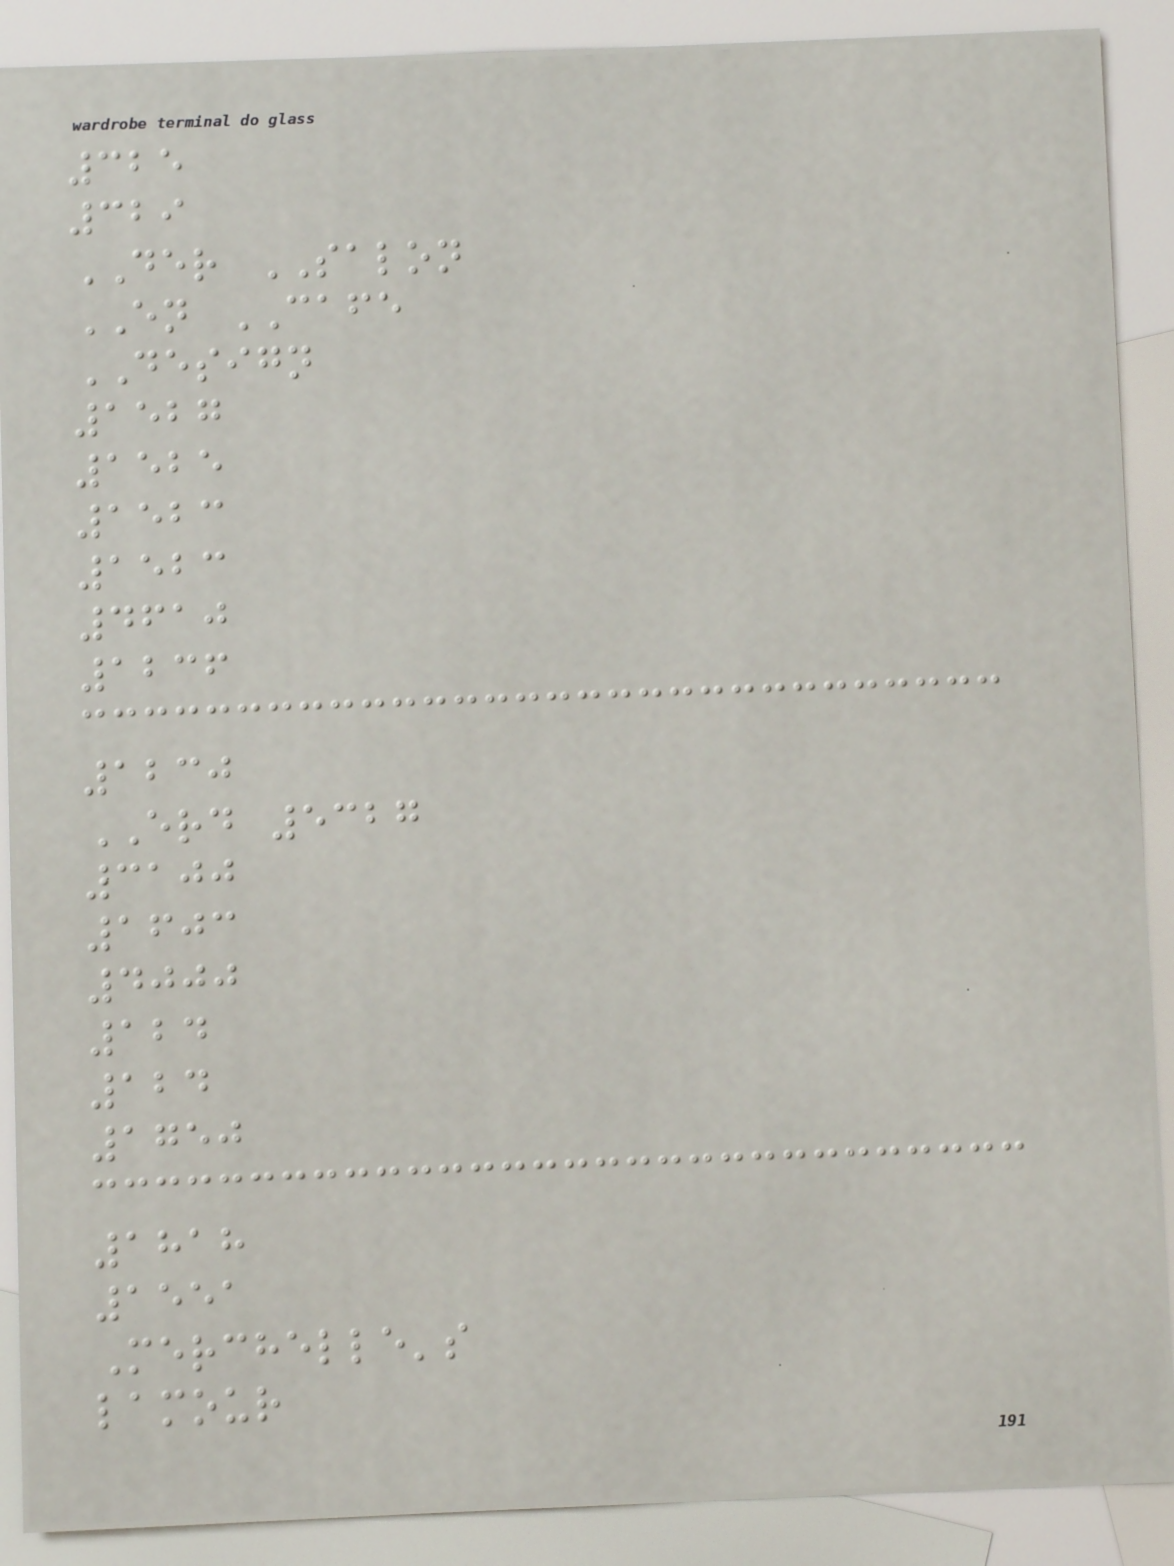325
329
DER SALON
EN CAFE
DESIGN
1527
1525
1523
1523
4610
1236
1230
ERD 5327
3100
1603
4000
124
124
1750
1818
1551
Merchelle's
lamour
